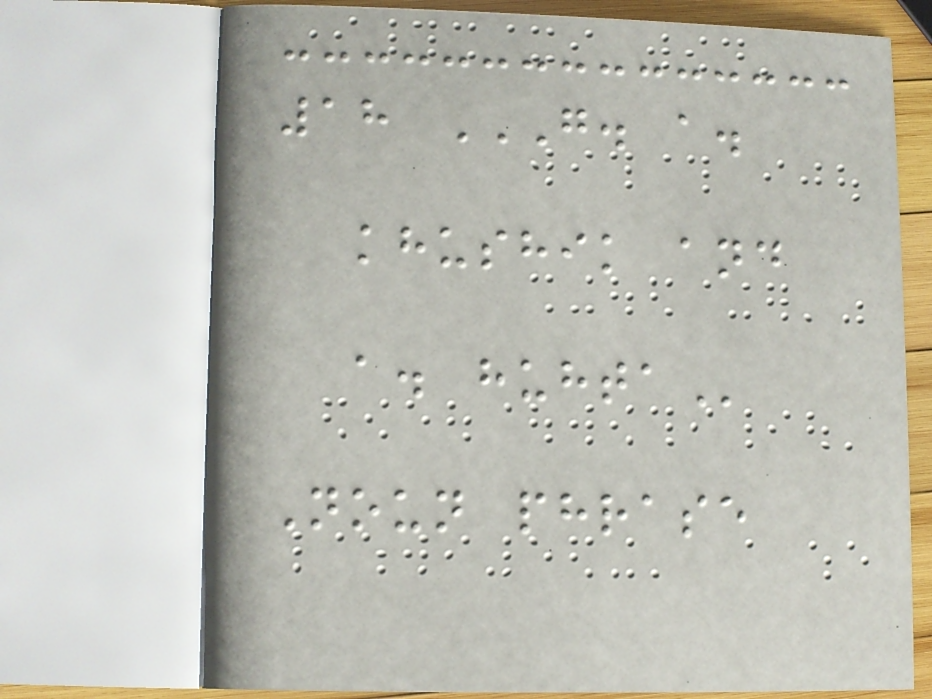18 G. A.
KHUSHIK AND
A. HUHTA
Noun phrase
